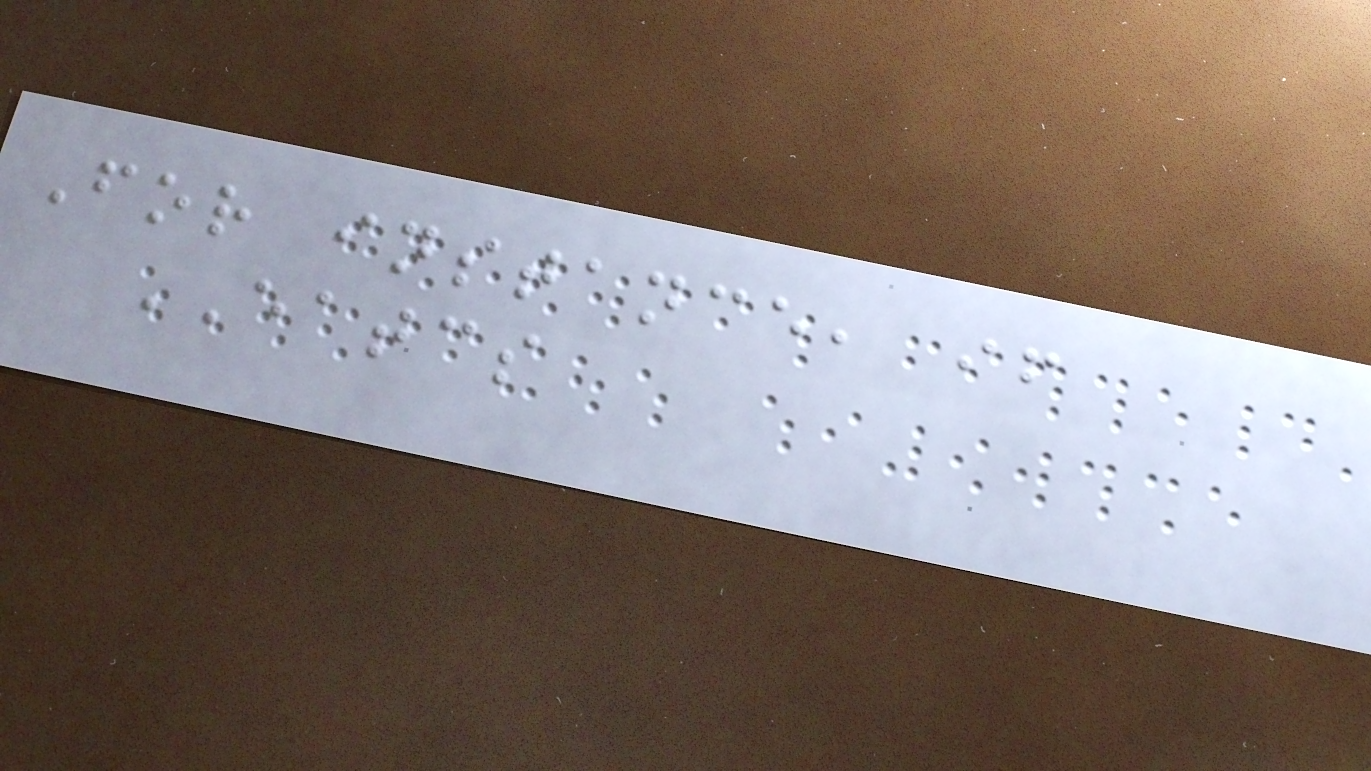For instance, if
EATCS
